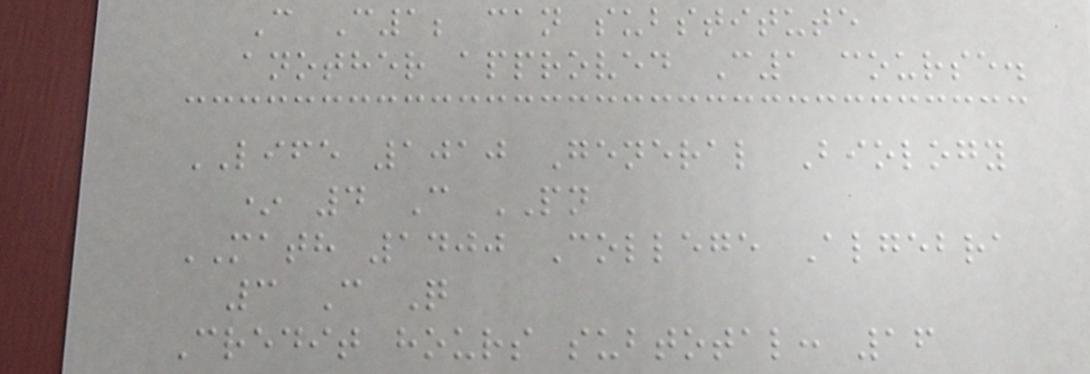C C1; can substitute
another approved C1 course.
LIFE 1010 General Biology
* 4 C PN
MATH 1400 College Algebra
3 C Q
Credit hours subtotal: 16
